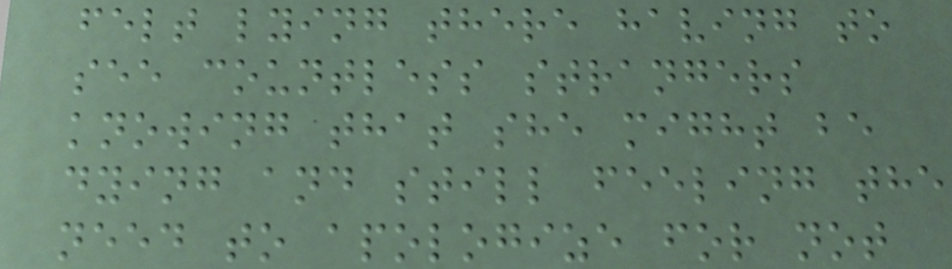felt lying there having to
see countless strangers
knowing that she might be
dying and still feeling the
need to apologize for not
